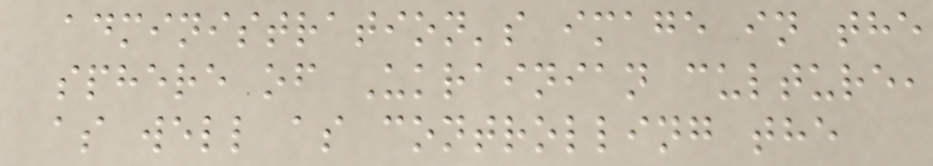administration's image in the
sphere of Ukrainian culture,
as well as controlling the
